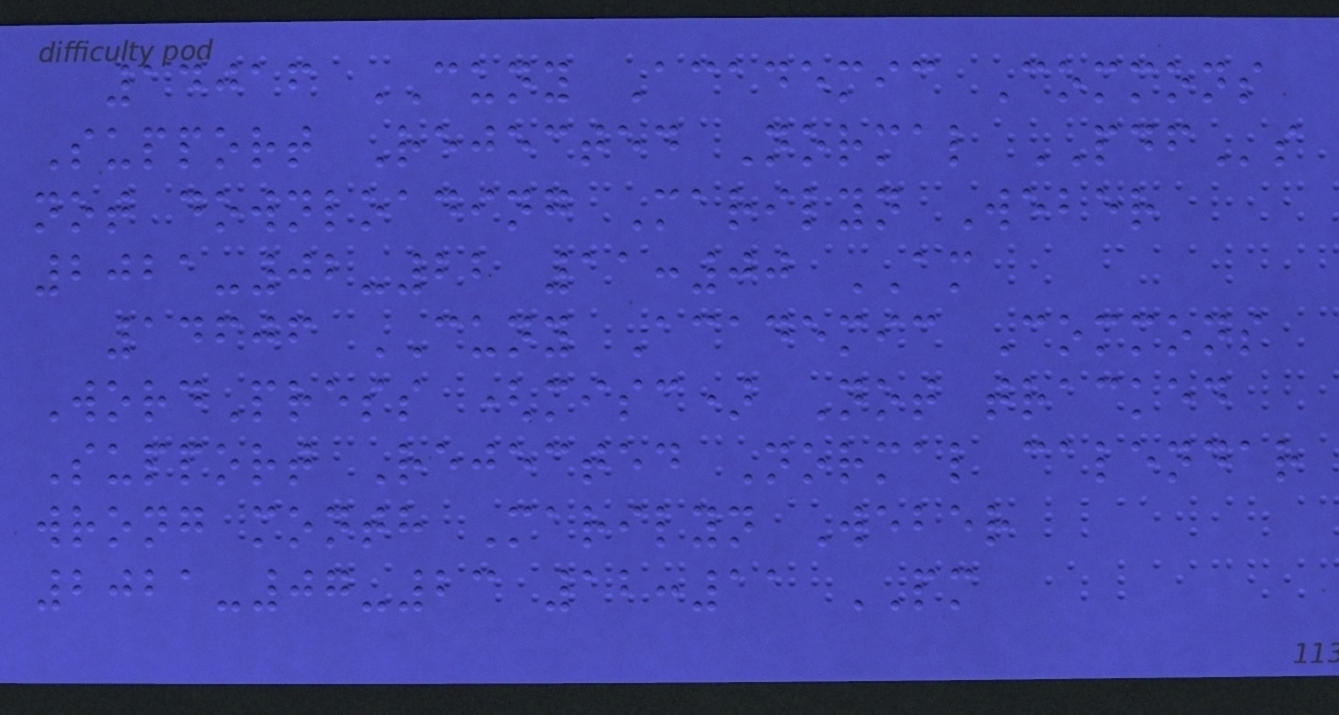14016 CUNY Academic Commons
Support Rejected Normal PDFs
not downloading Marilyn Weber
2021-02-22 11:00 AM
14606 CUNY Academic Commons
WordPress (misc) Not tracked
Support Rejected Normal calendar
wrong month Marilyn Weber
2021-07-23 12:11 PM
